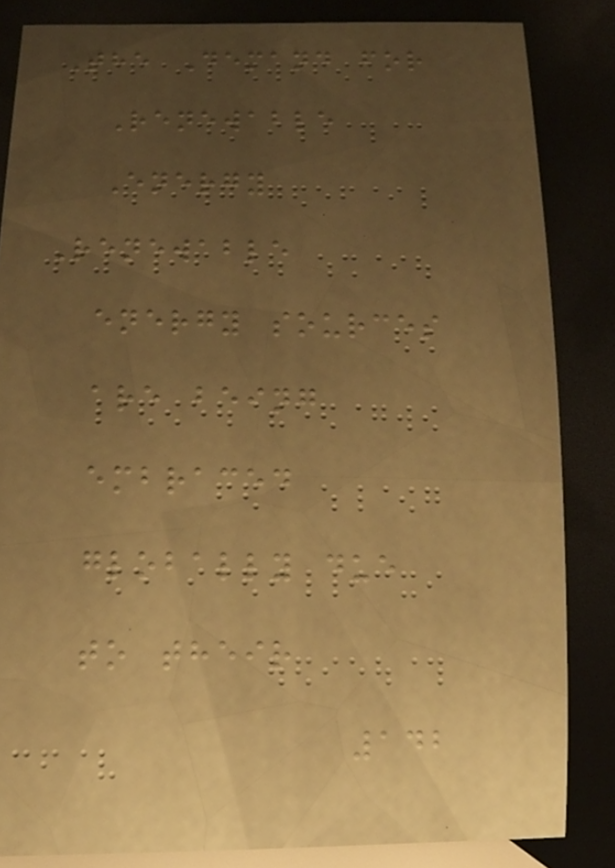The Demand for
Renewable
Energy
Renewable
energy sources
are being
embraced
globally due
to their
142
